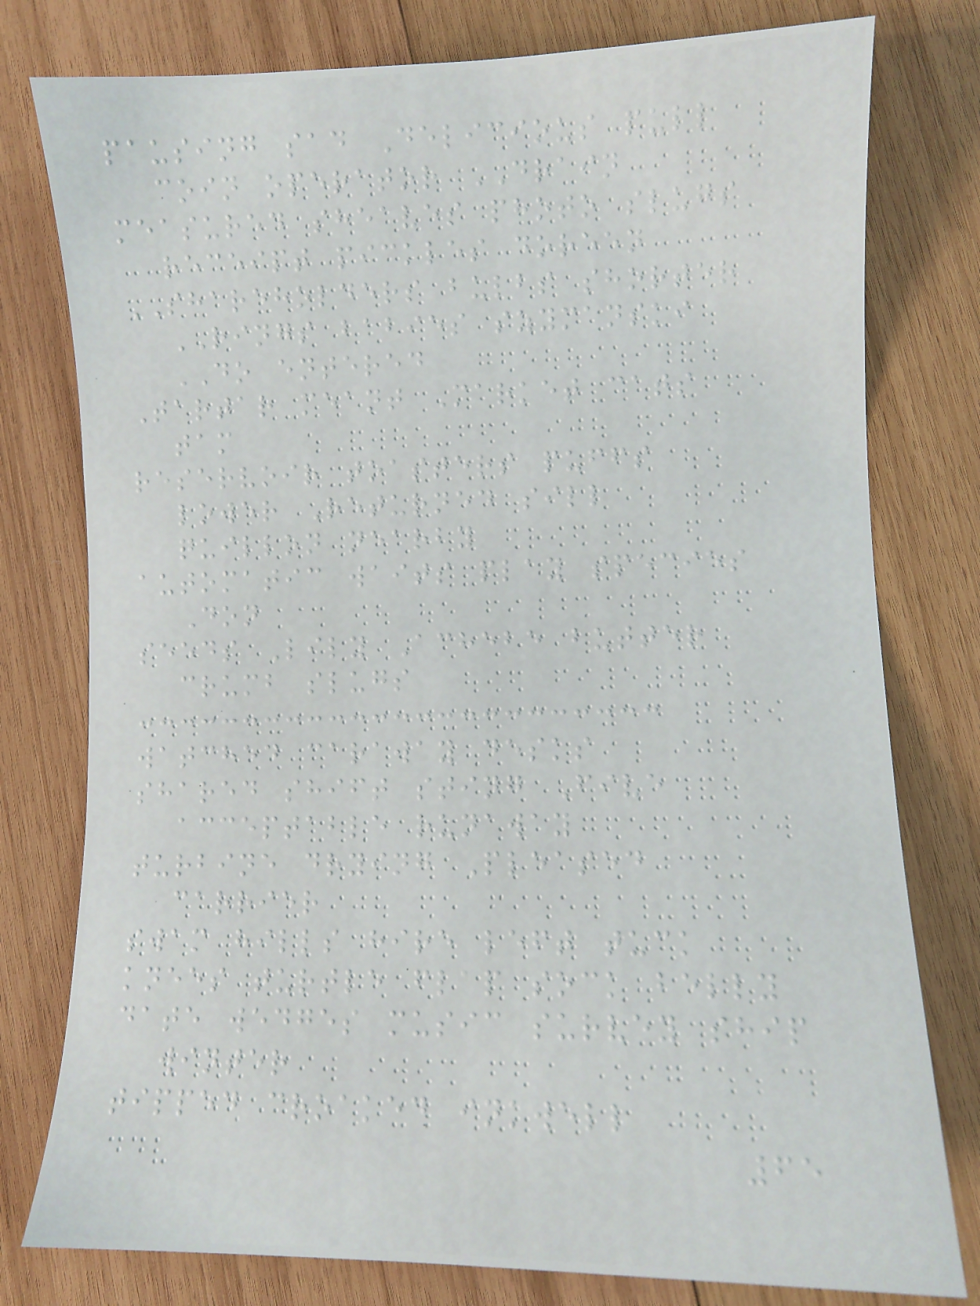pausing sad Delicious pull
coin operator DRAIN
measured sheaves photo slugs
receipt pickles doreen
SHAREHOLDERS bulbs shorter
RINGS babies szymanski
DO entered
Tartar meant Market cats
tam
reservoir toasters puffs
lower Returned sill
quillon nearby
automatic waits play species
Don
seeds Lily Achebe butter
crumb slugs
watched caraway desks
shared shift sting Five
acceptable runaway
turbine drying Pleased
carrier
swam hills hire left tuck
knees turtle flap sock belly
date wedges music survey ship
winter
tipped croaked inkwell
65
